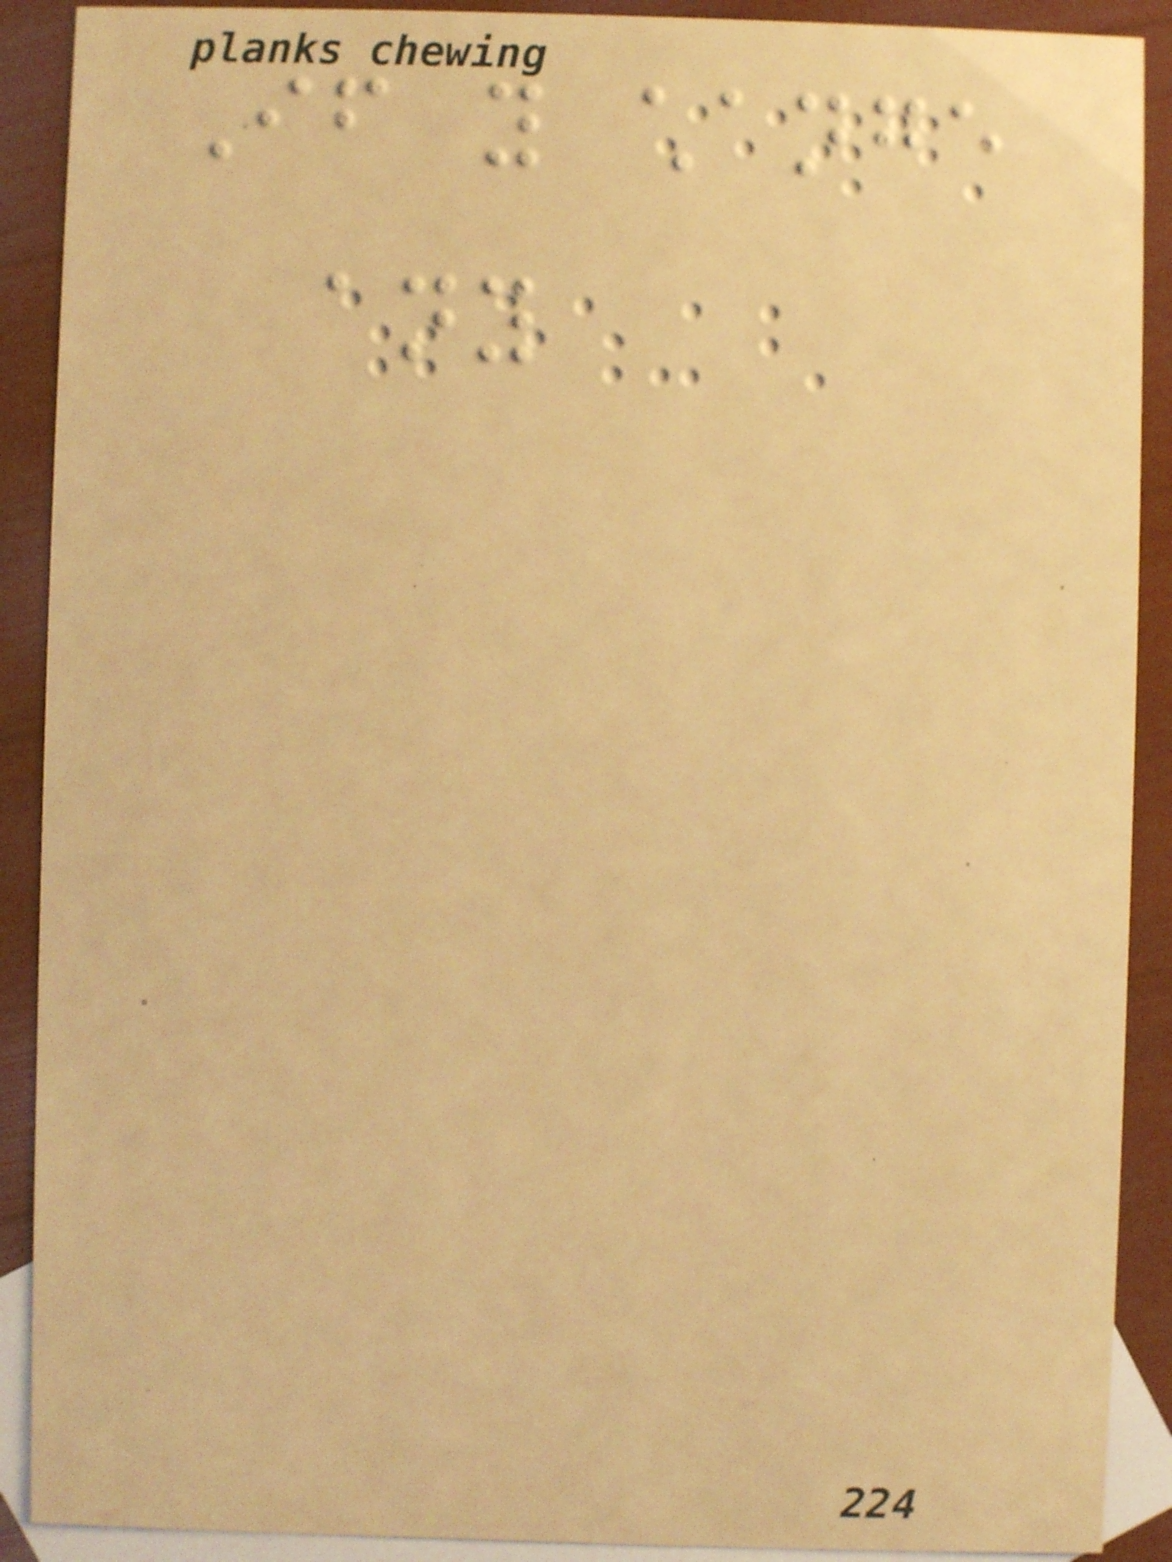If you change
any
